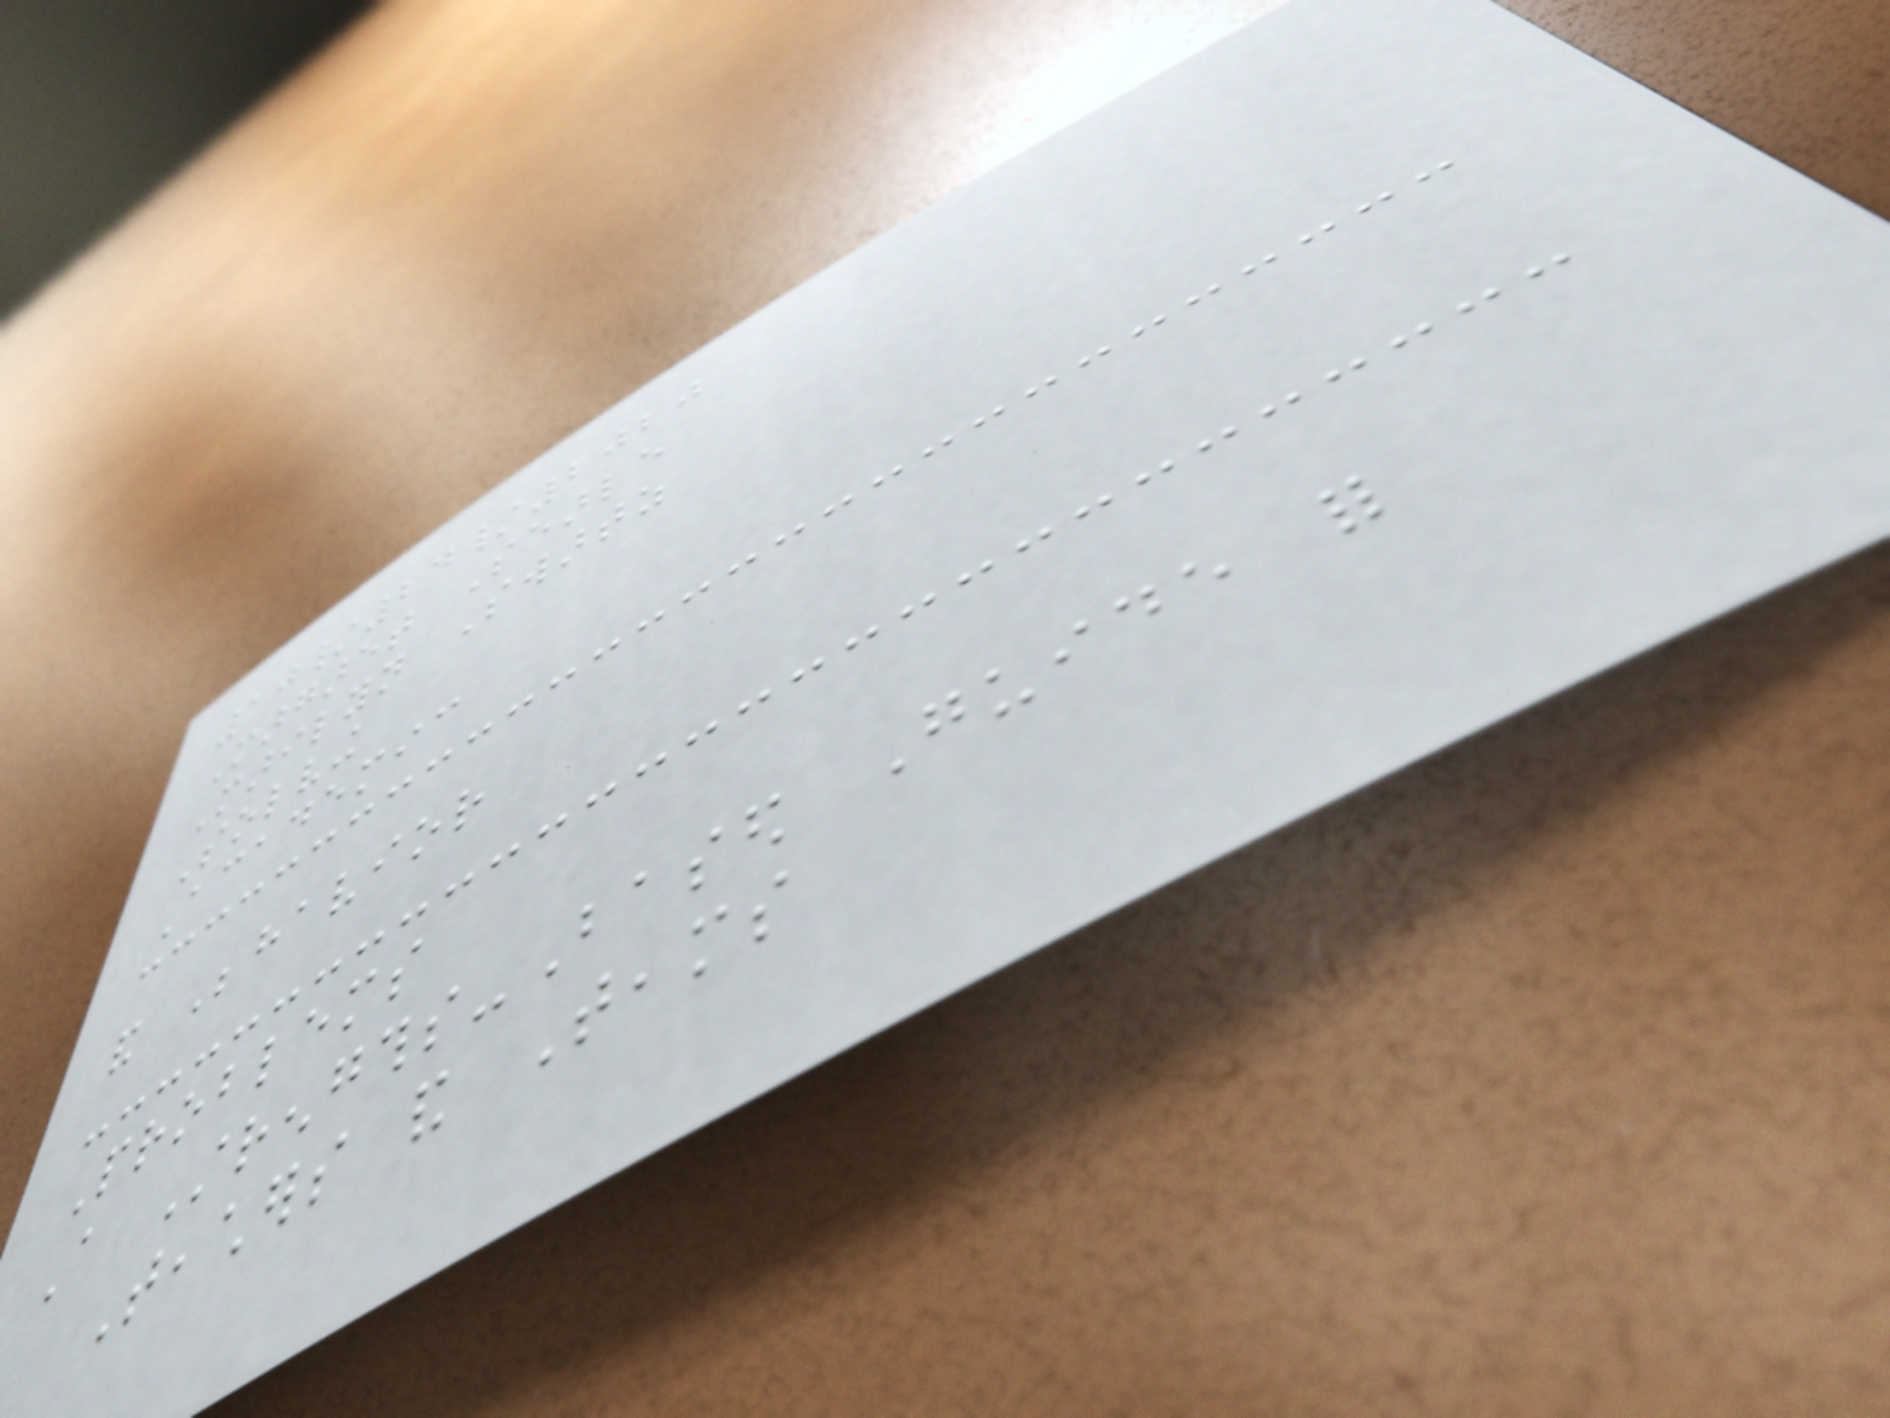10/24/2020
Margaret Searle
Marilyn Swartz
Solving
Academic
and Behavior
Problems
A Strengths-Based Guide for
Teachers and Teams
